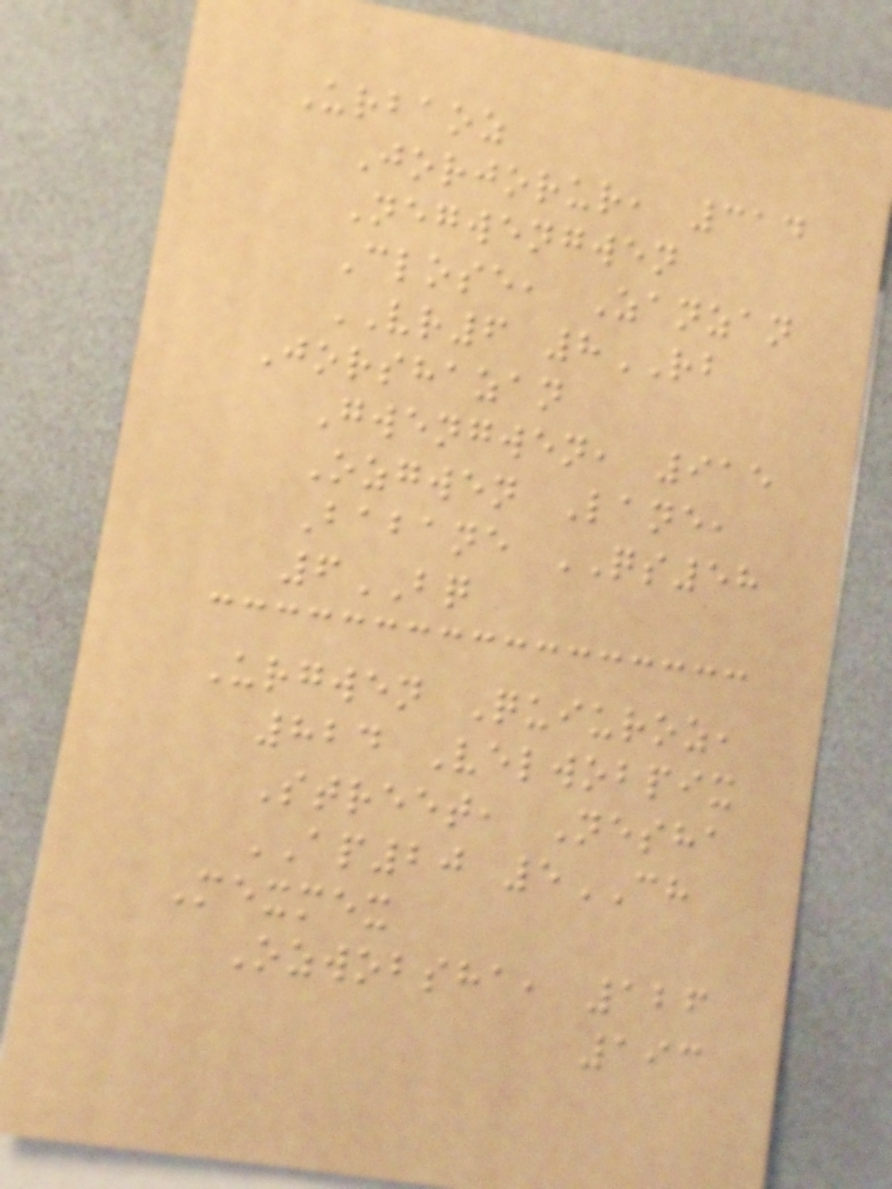Urbaoz
Jorjorur, 314
Negwengwen
Close, Zanzan
VR6 8RB
Jorshazan
Gwengwen, 915
Ozgwen Lane,
Babane QS58
6BQ
Urgwen Quiuroz,
824 Velwobpix
Street, Nesha
AP20 5CH
Mexmex
Ozwobsha, 126
193
